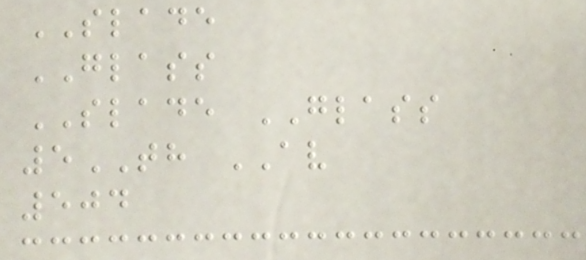SLADE
GLASS
SLADE GLASS
5TH AV
504
